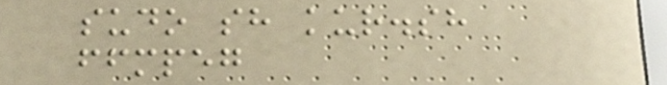sudo sh kur.sh
ffmpeg
